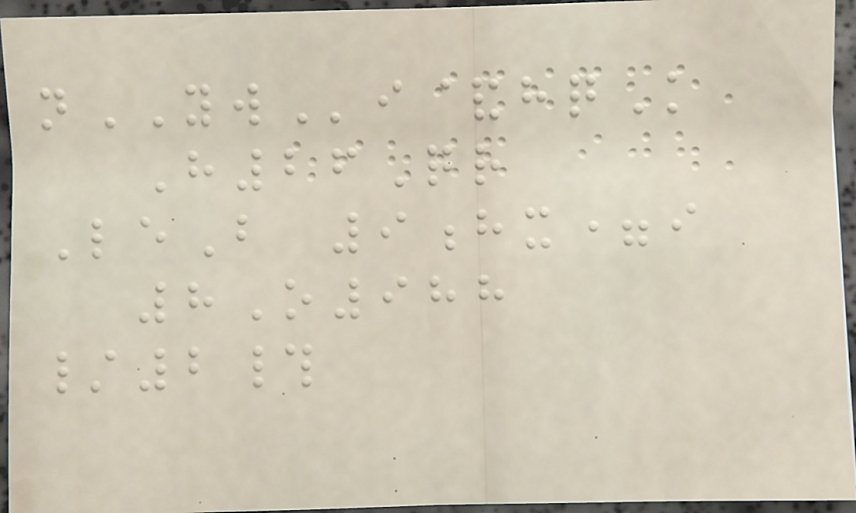nYWi&hqK
H26Qr
LeB 9hx=i
8O988
/2#
